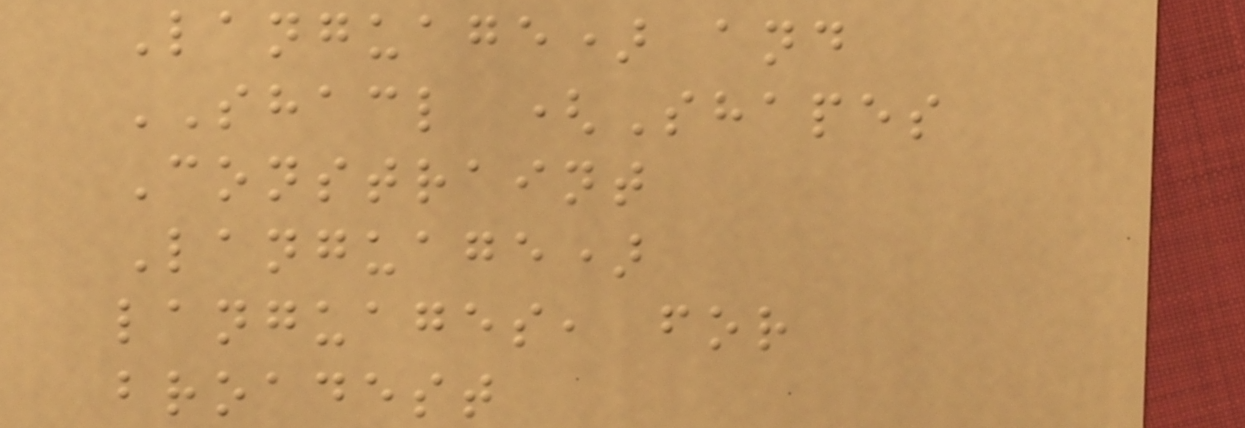Language) and
SHACL (Shapes
Constraint
Language)
languages, for
broadest
